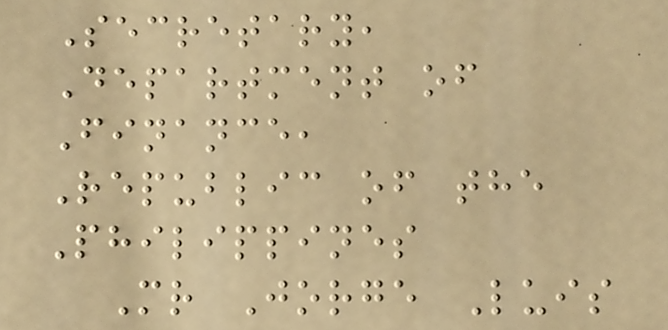Secretary,
Department of
Finance,
Republic of the
Philippines
Mr Jorge Luis
